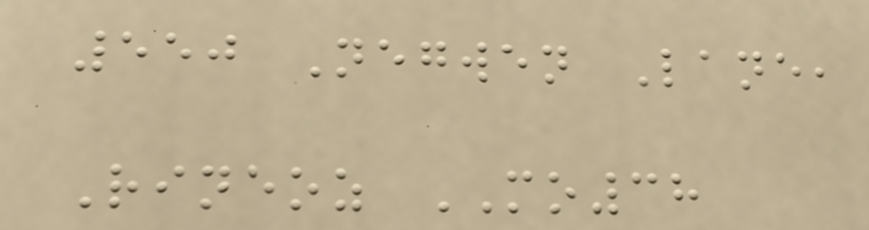550 Negwen Lane,
Rineoz MO38
